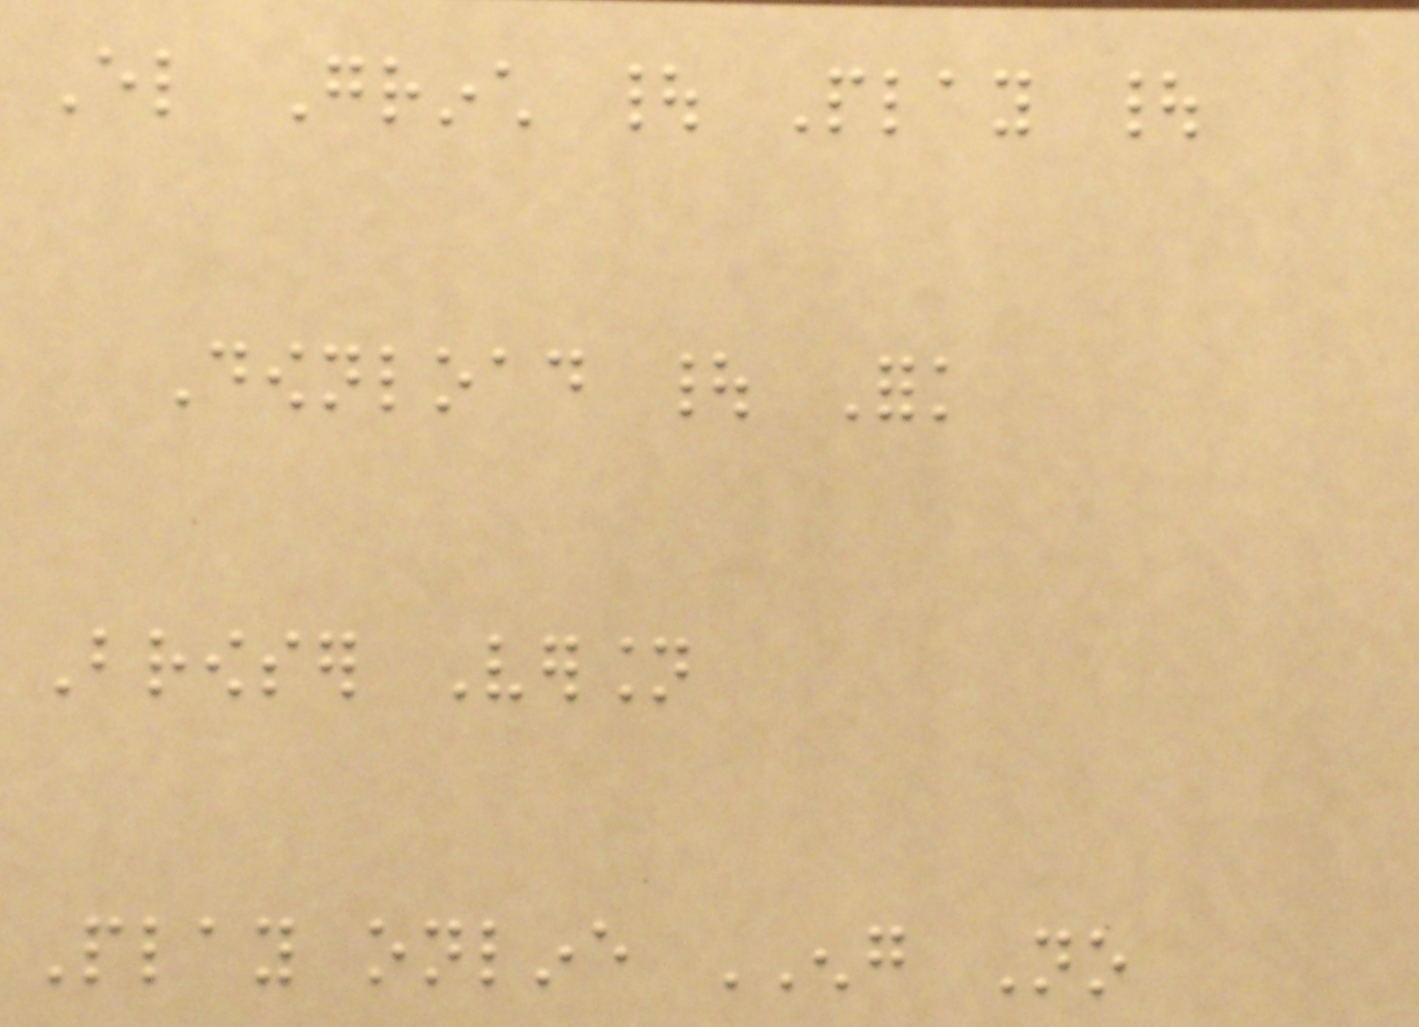El Grinch | Play |
Download | Fork
Browser Version
Play online ENG No
